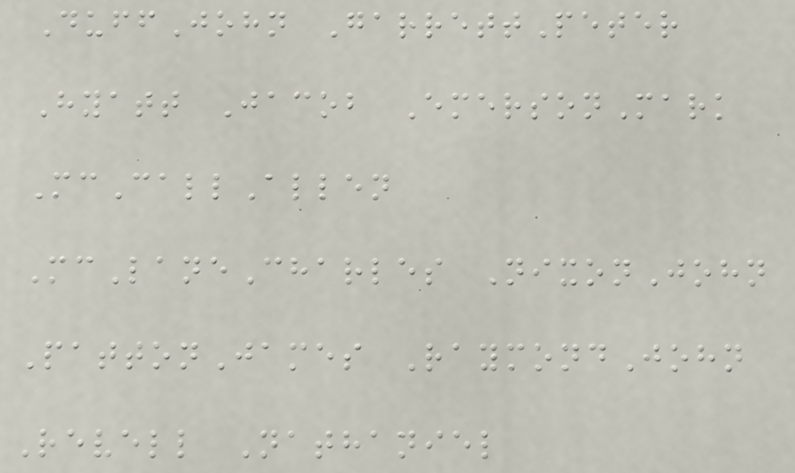DuffJohn GarrettPeter
Hyatt Jacob EmersonMark
McCallAllen
McLaneCharles NixonJohn
PattonJames RaymondJohn
Revell Nathaniel
